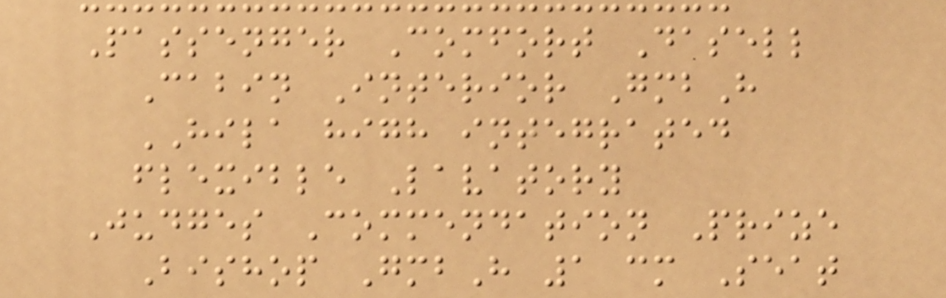Passenger Comfort Dasell
Cabin Interior GmbH
HILA high integrated
flexible Lavatory
Judges Commendation Prize
Bishop GmbH 1 cm Seat
